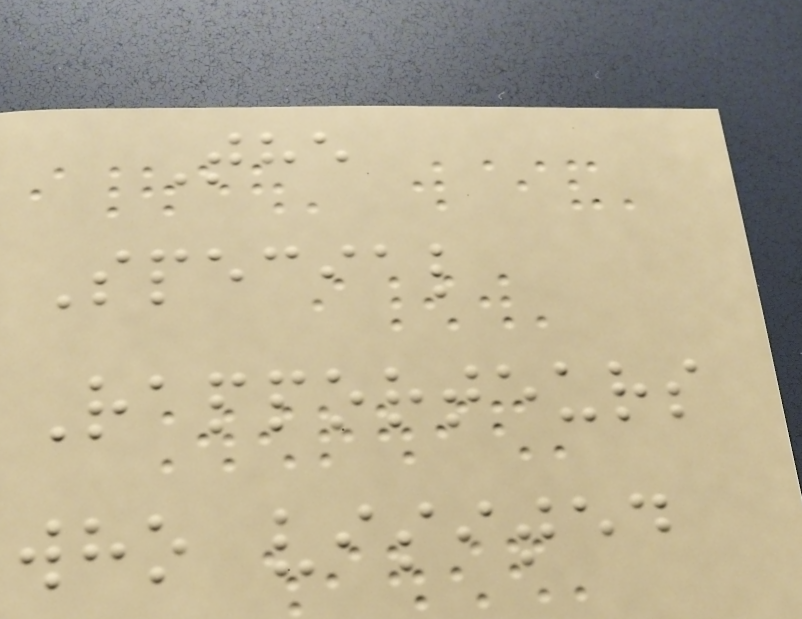The
Special
Rapporteurs
who visited
